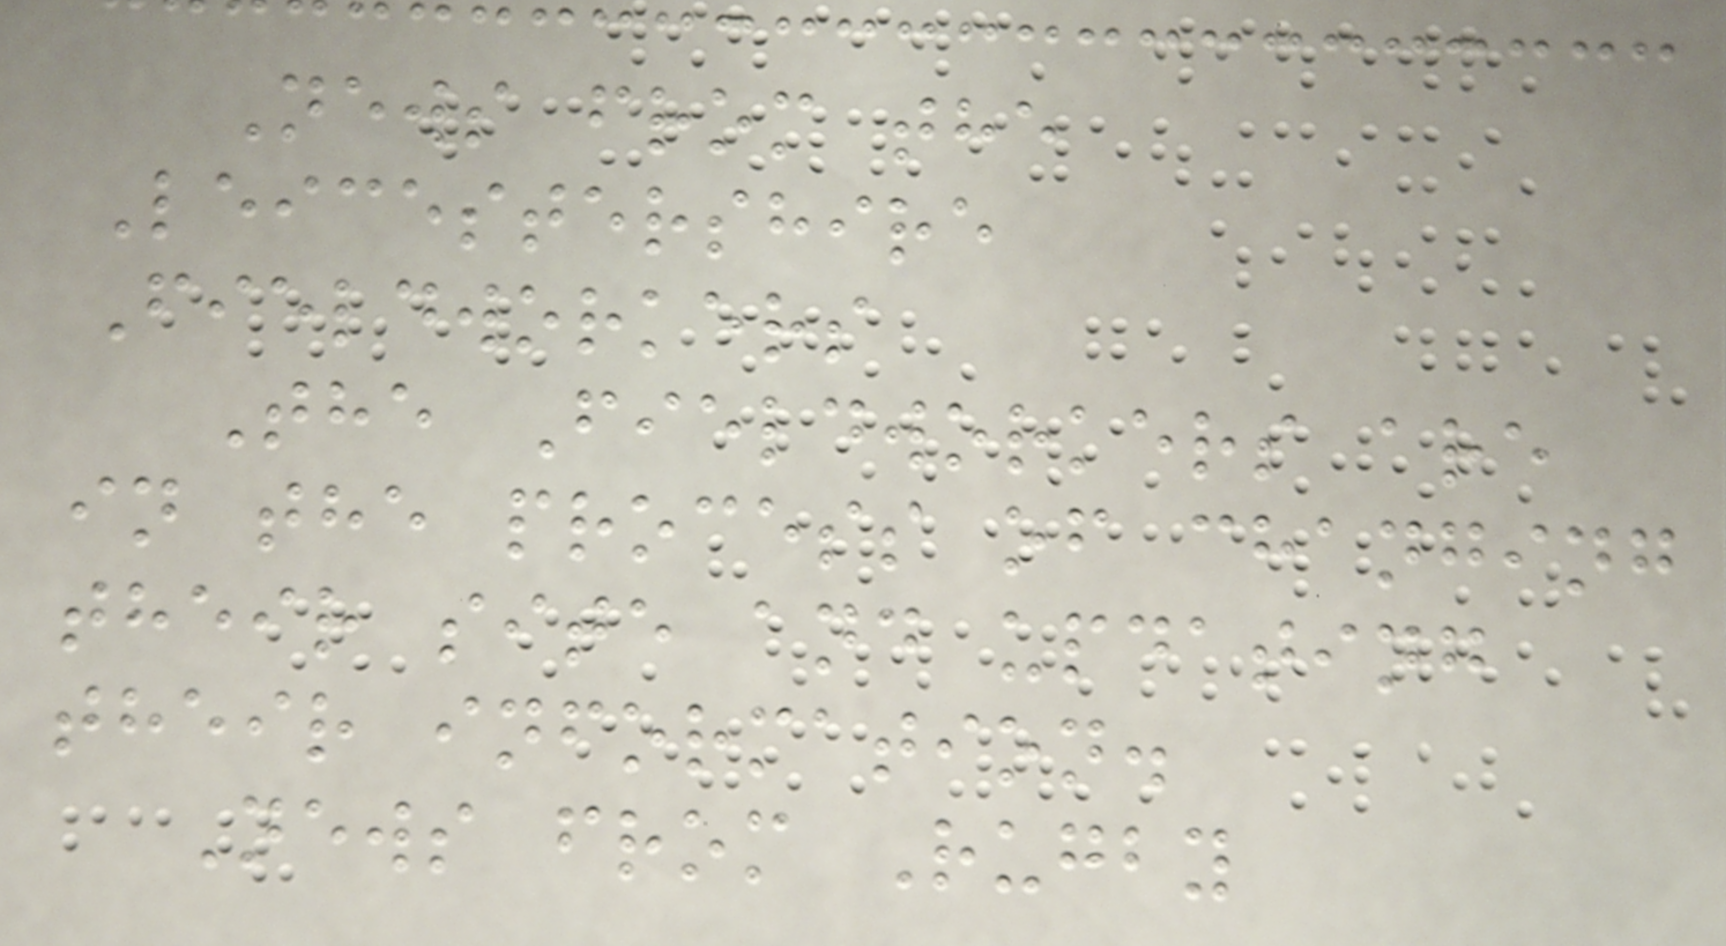News from the
Leicestershire
Fieldworkers
The Fieldworkers are
in the process of changing
their site and updating
their information.
News from Rugby
